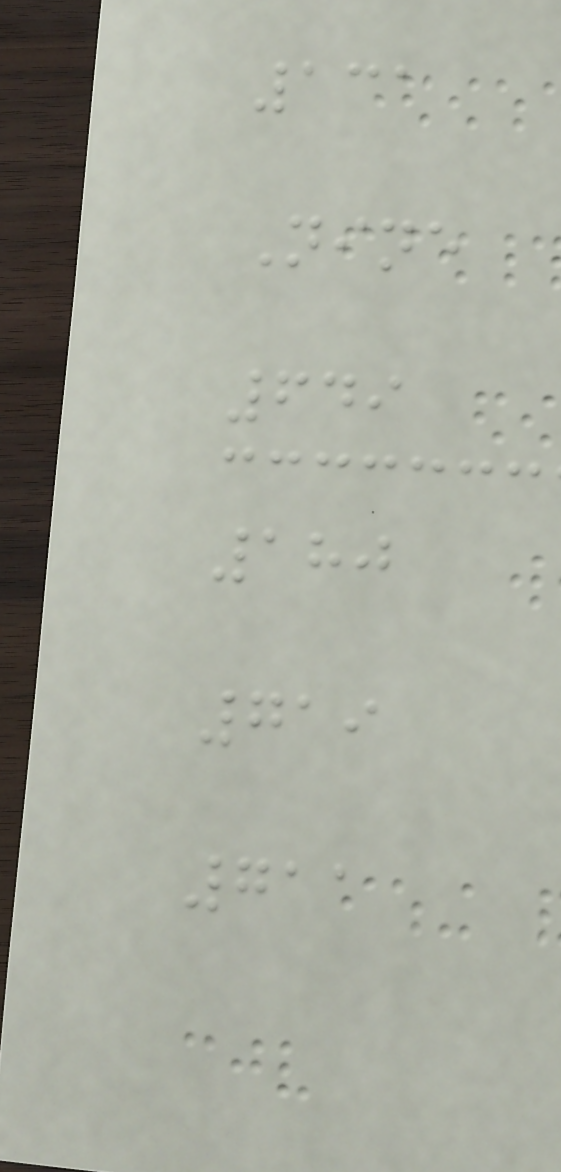131
Nine
649
180
719
711
